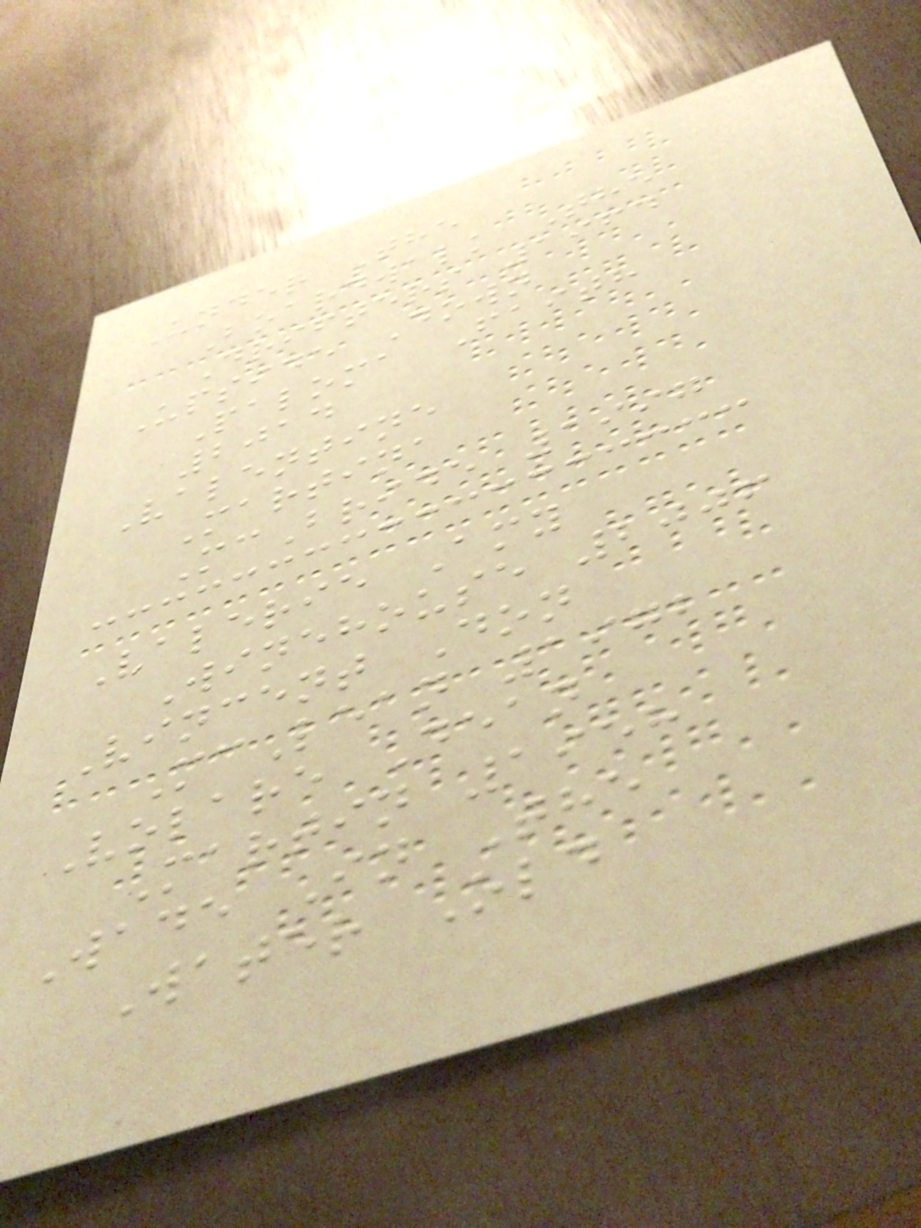Under The
Boardwalk The
Drifters 1964
Upside Down
Paloma Faith
2014
Valentine
Martina
McBride 1997
Valerie Amy
Winehouse 2006
Vincent Don
McLean 1972
Volare Dean
Martin 1958
Wade In The
Water Old
